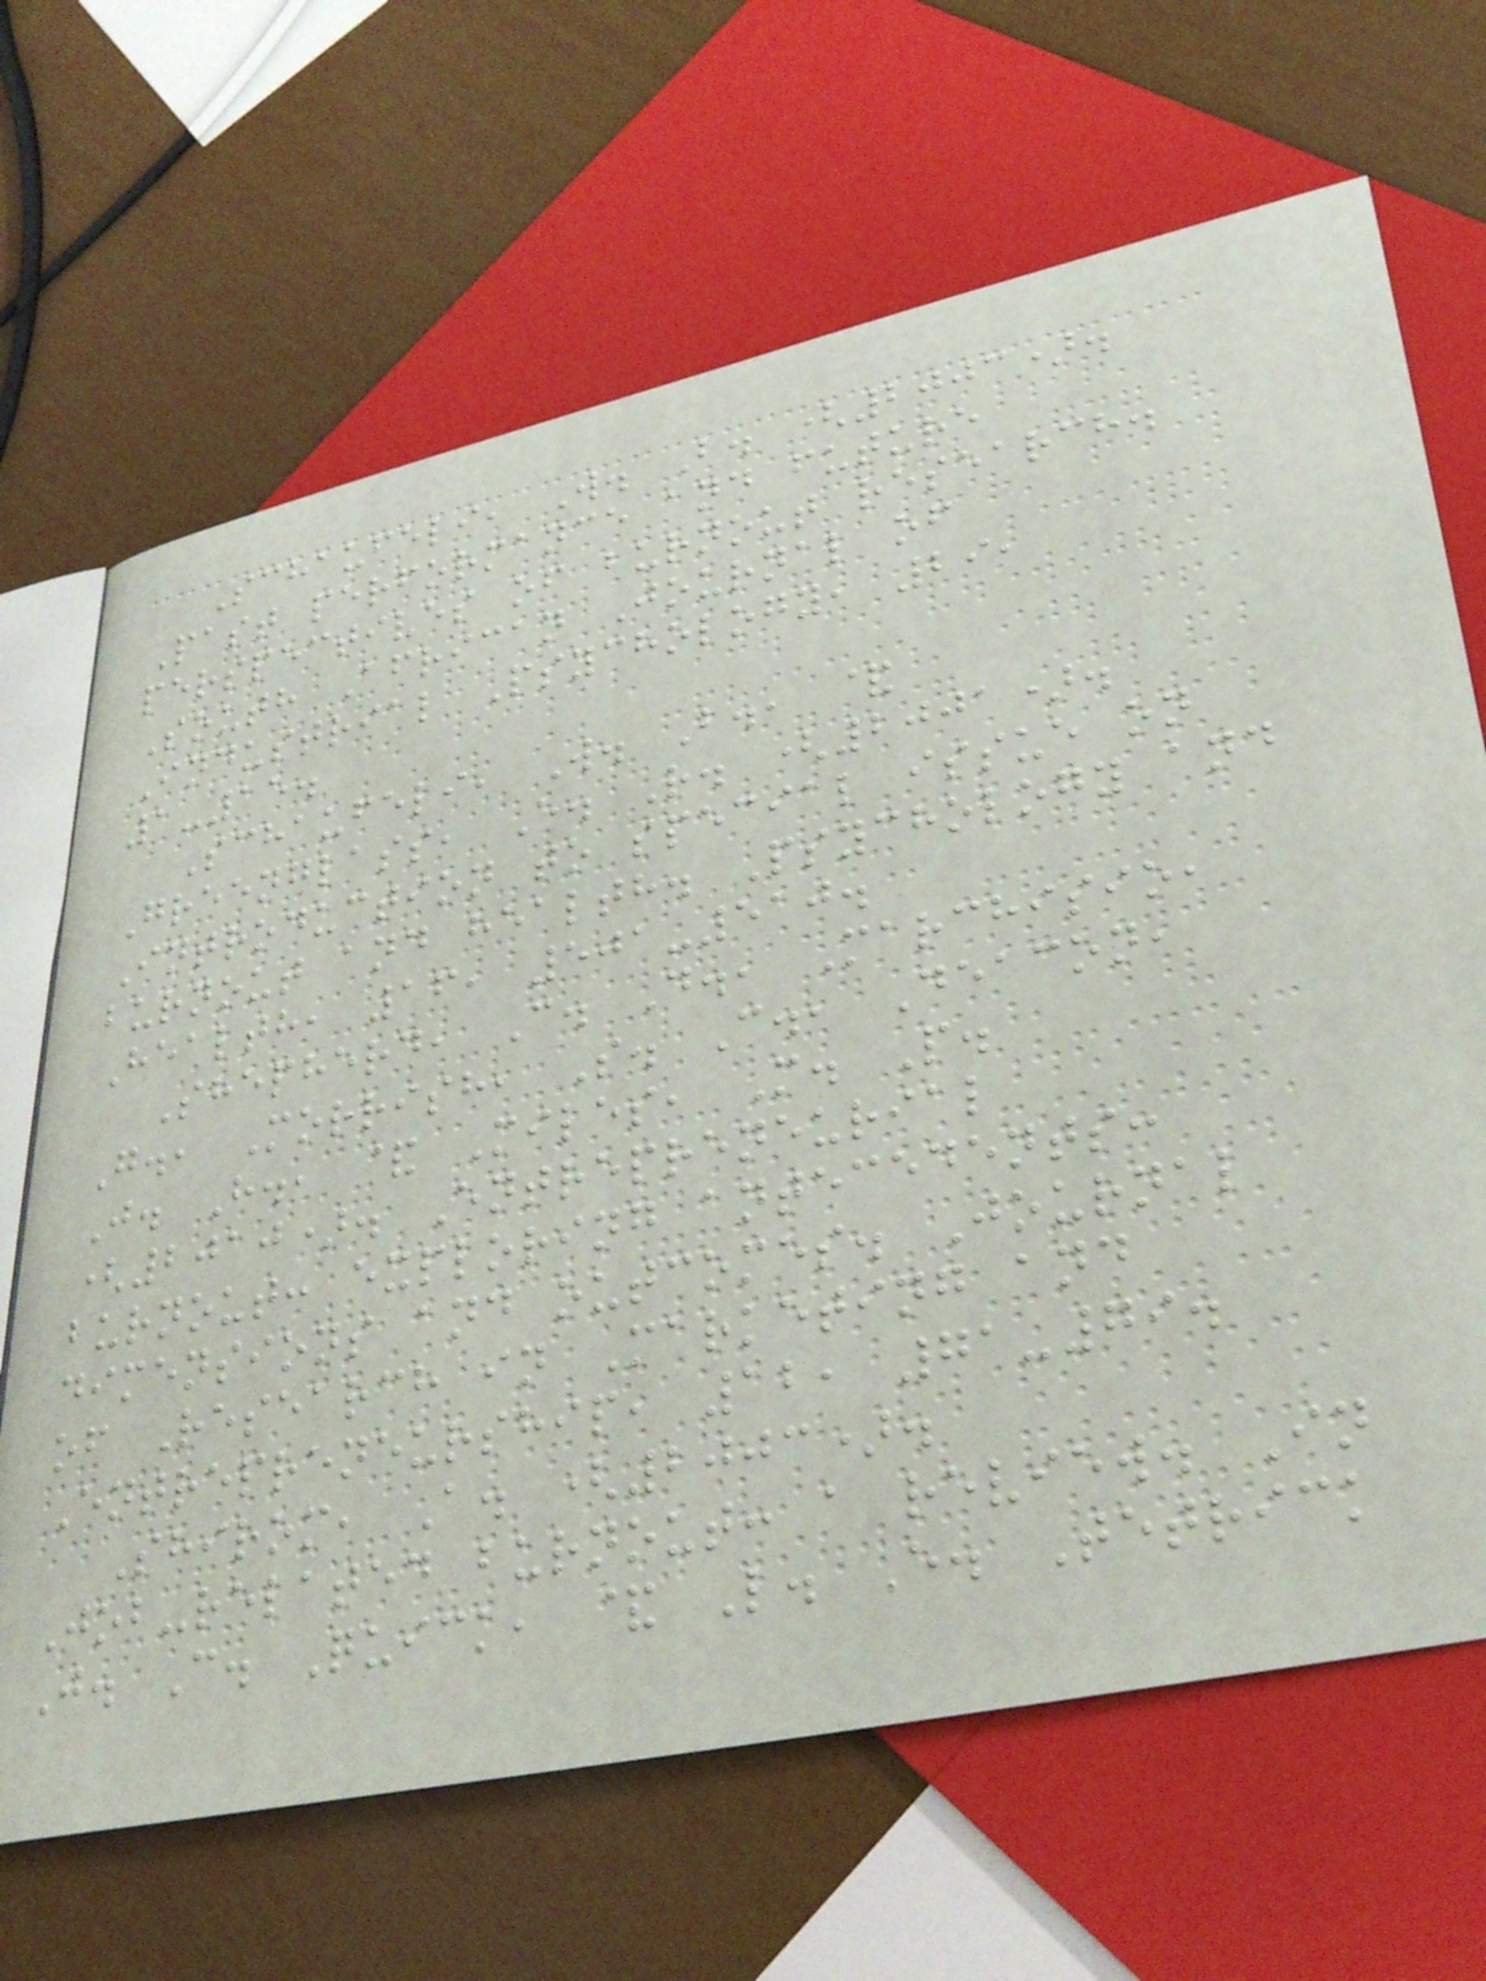Schaufeli, W. B. (2003).
Past performance and future
perspectives of burnout research.
South African Journal of
Industrial Psychology, 29,
1-15.
Schaufeli, W. B., &
Greenglass, E. R. (2001).
Introduction to special issue on
burnout and health. Psychology and
Health, 16, 501-510.
Shepherd, C. D., Marchisio,
G., Morrish, S. C., Deacon,
J. H., & Miles, M. P.
(2010). Entrepreneurial
burnout: exploring antecedents:
dimensions and outcomes. Journal
of Research in Marketing and
Entrepreneurship, 12, 71-79.
Shirom, A. (2003).
Job-related burnout: a review. In
J. C. Quick, & L. E. Tetrick
